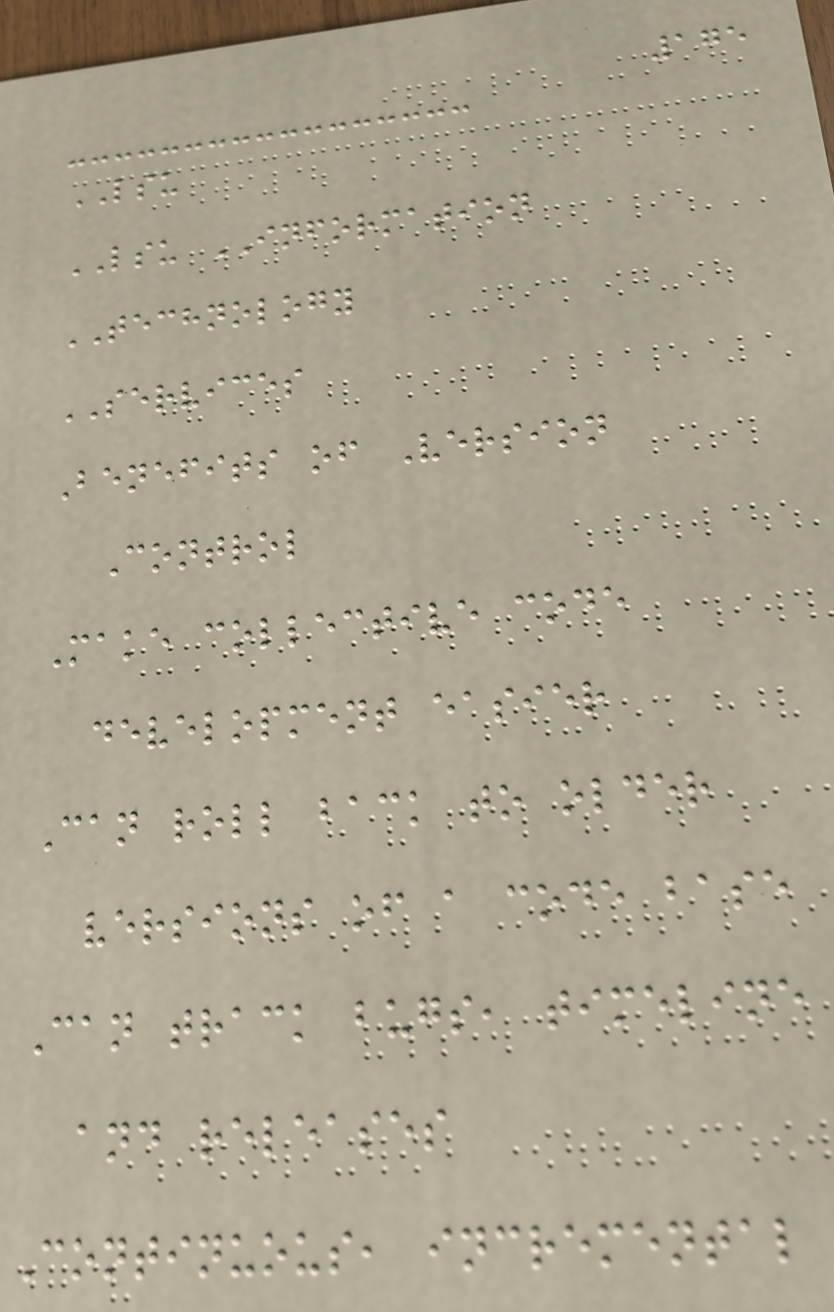175
LSU
LSU INFORMATION
TECHNOLOGY
SERVICES
Benefits of Version
Control
Make collective code
development easier
Can roll back to older
versions of a code base
Can track bugs, timeline
and releases
Continuous, incremental
